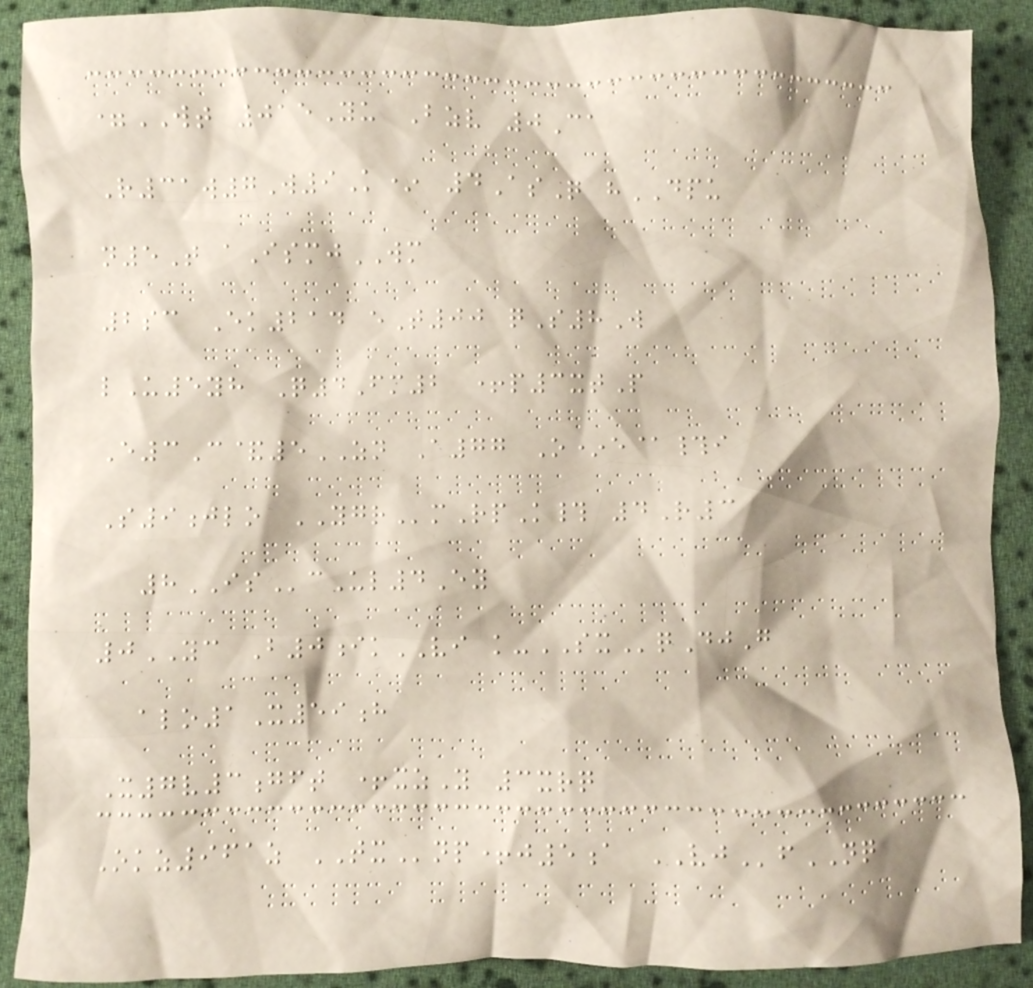=WT 015Yu Bzv 0Ca
R31w7W9K* 4AsQ hDPU
n5T aIsmjWM
2sc Ek214 eT00 qS8W
lU5yh Q4Fm2 +p3xtP
E3C&5ZN A77 O*e@#i
S9jlo YGRmRpK# 4R3
8IScUl4Ey
0YC B0ikVI k-SXqDjG
alo1X59h
X7v3gft +xzY 3xrq
Okz961z TXnp+j5a VJfNQ
